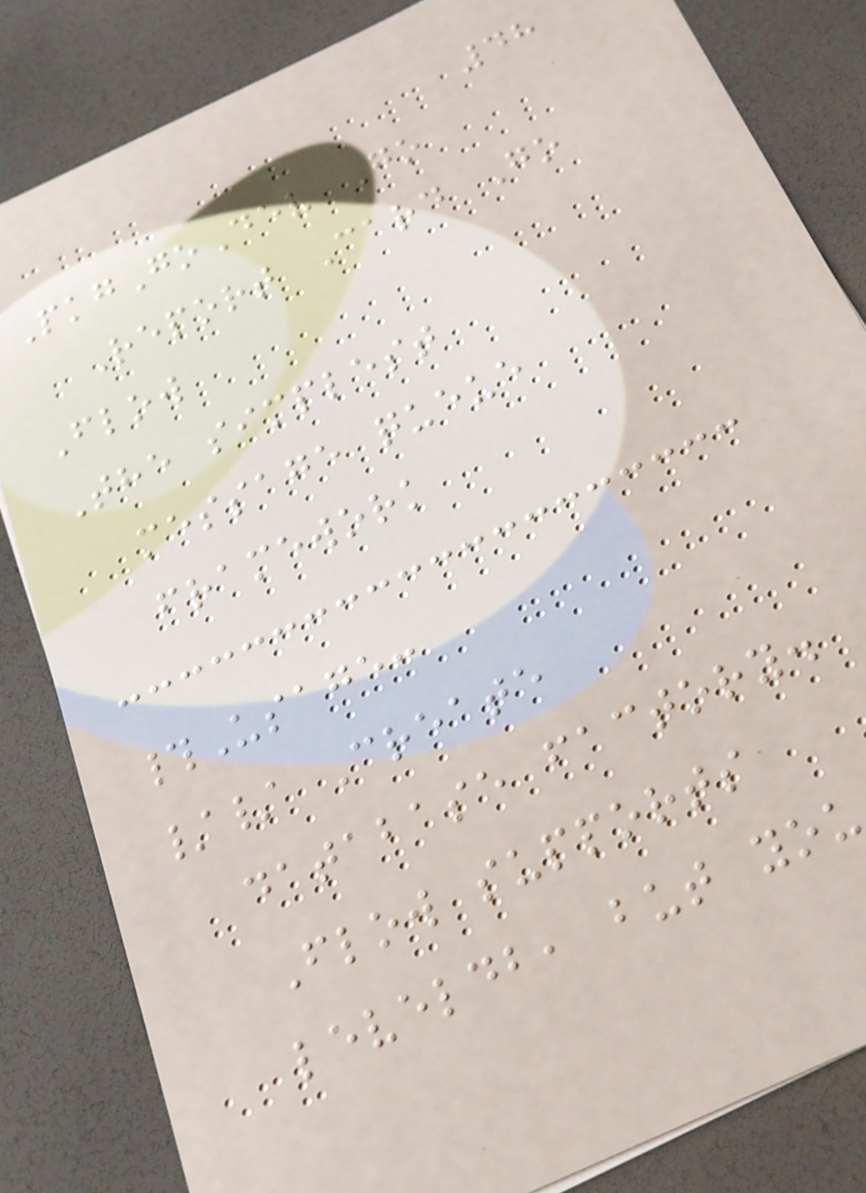48
PkgGoDev Go
Report Card Go
Flow
The simplest
message queue
framework
#Usage:
// Create
database factory.
Flow supports
leveldb, but you
